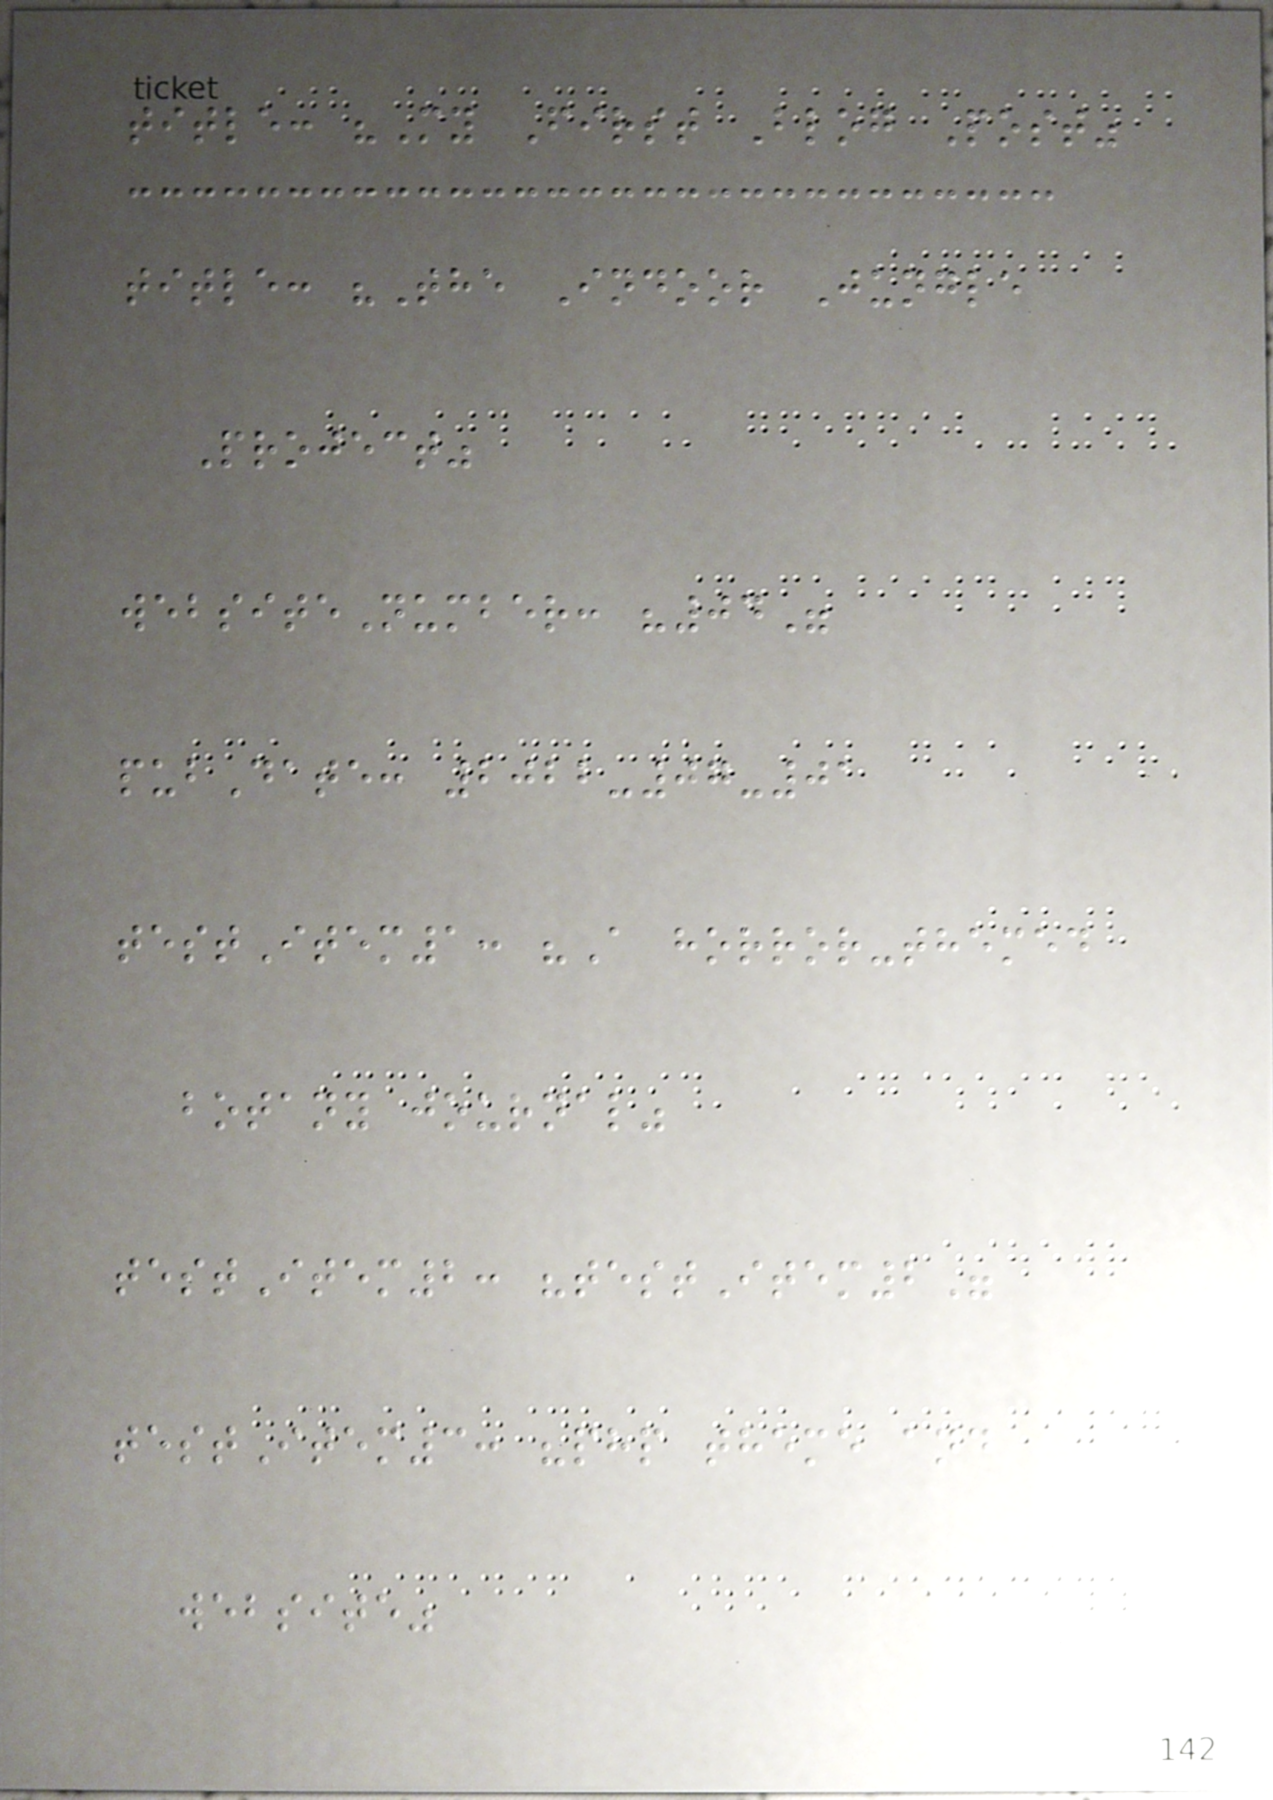title: "My First Blog Post"
title: "The Indoor Jungle
Project"
websiteNumber: "04"
pubDate: 2022-07-01
testItem1: "A horror-themed
botany journal"
testItem2: "testItem2"
testItem3: "php theme and
website"
